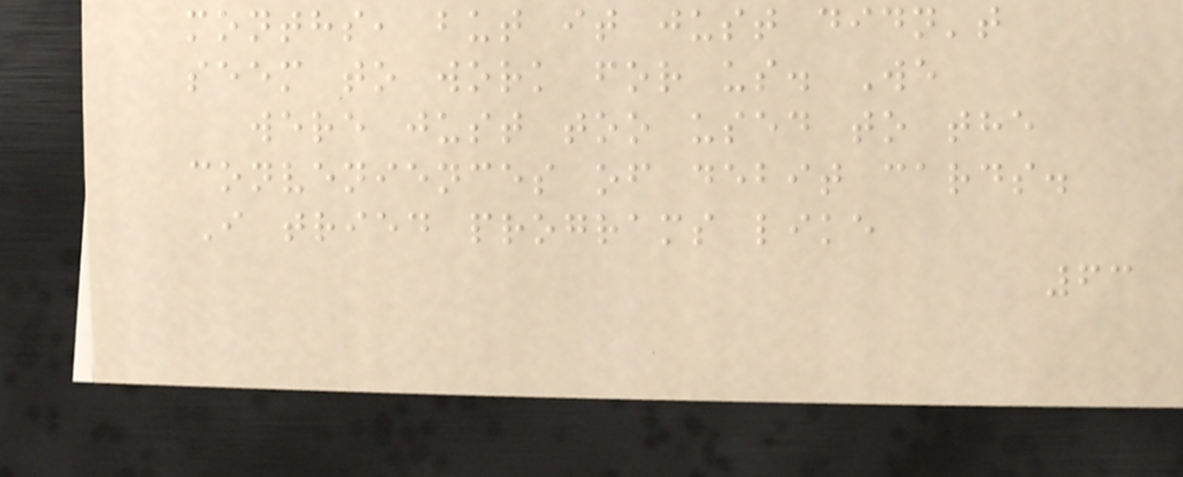months, but it just didn't
seem to work for us. We
were just too used to the
conveniences of debit cards.
I tried programs like
63
